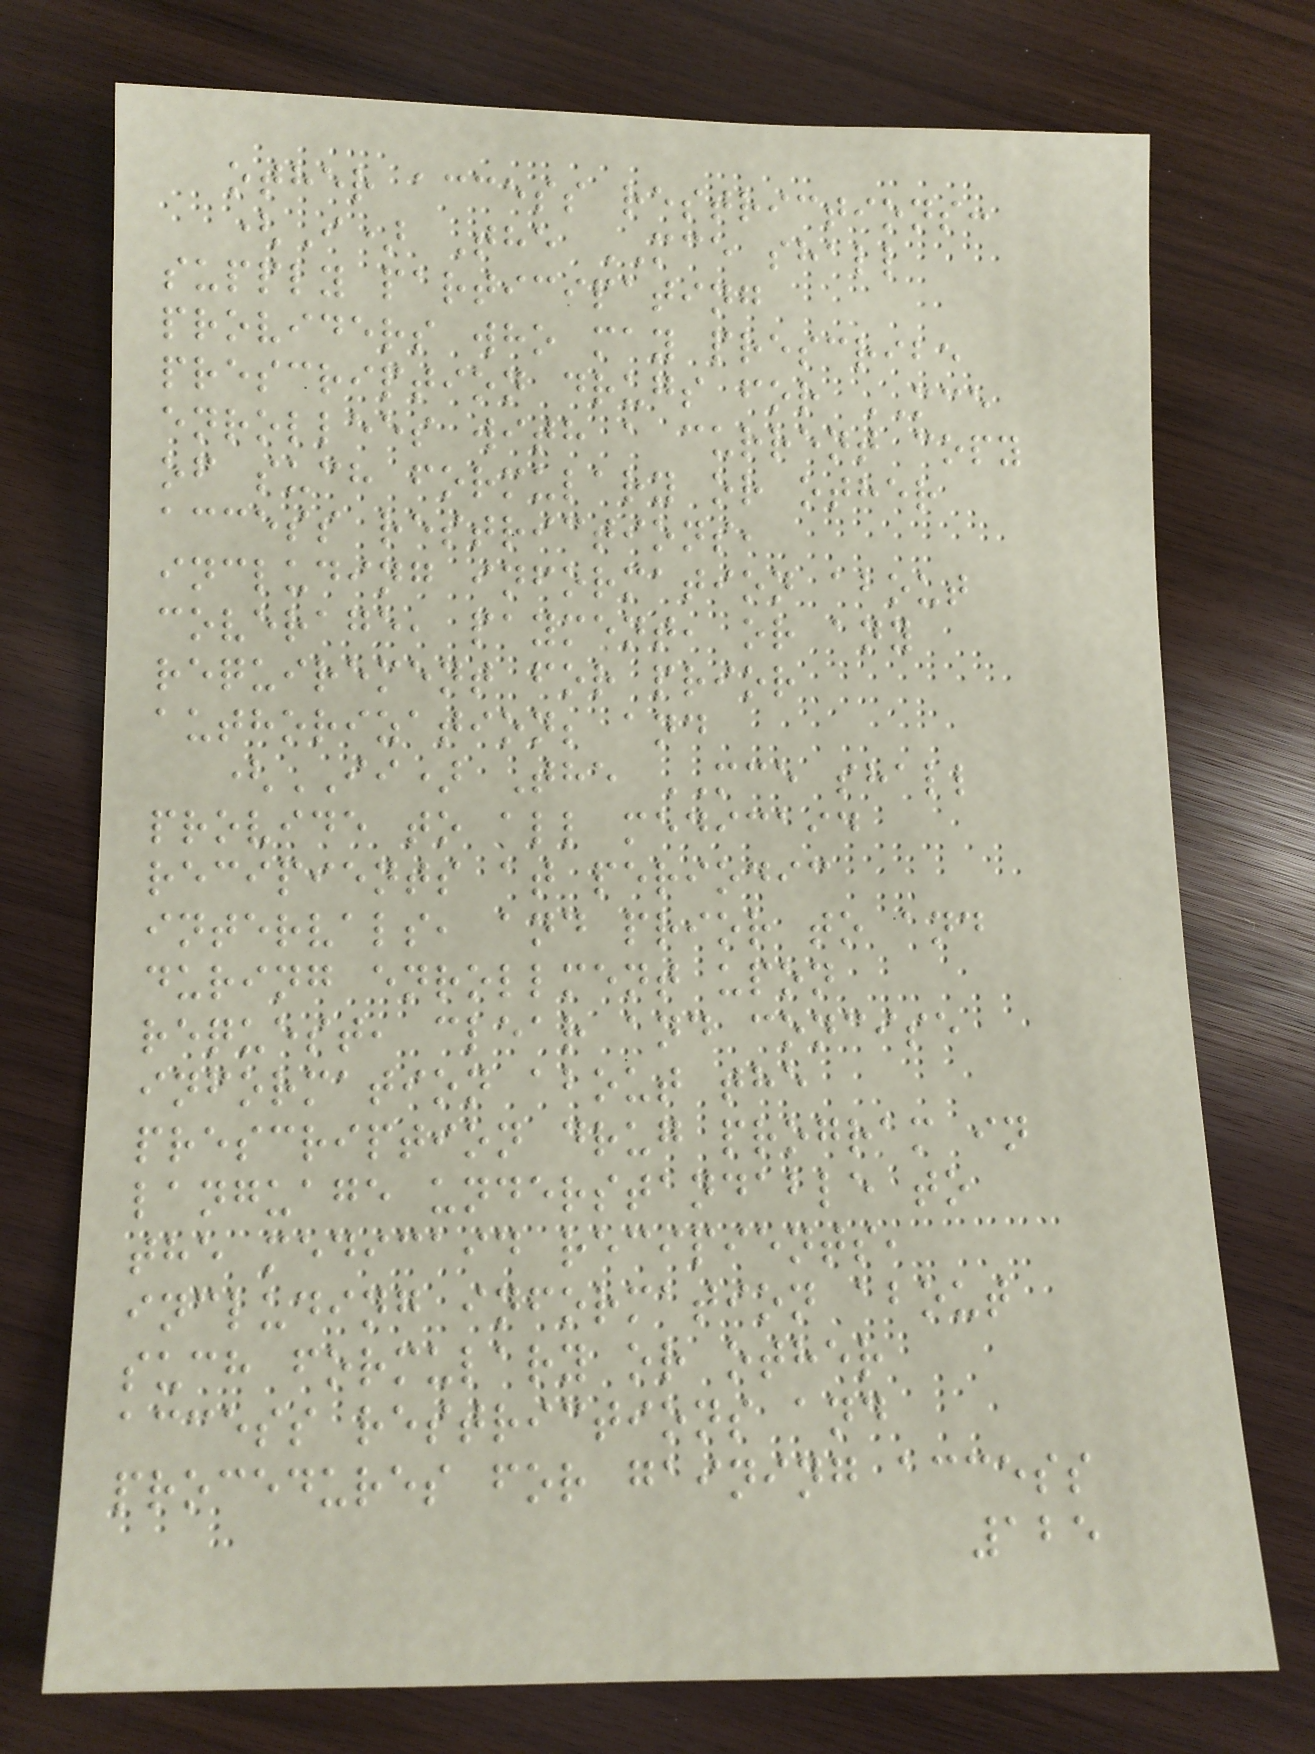other access restrictions:
(I) The MCE shall
supply participating
providers who may prescribe
prescription drugs for MCE
enrollees with a current copy
of such formulary or other
access restrictions,
including information about
coverage, payment, or any
requirement for prior
authorization; and
(II) The MCE shall
provide to all medicaid
recipients at periodic
intervals, and prior to and
during enrollment upon
request, clear and concise
information about the
prescription drug program in
language understandable to
the medicaid recipients,
including information about
such formulary or other
access restrictions and
procedures for gaining access
125
